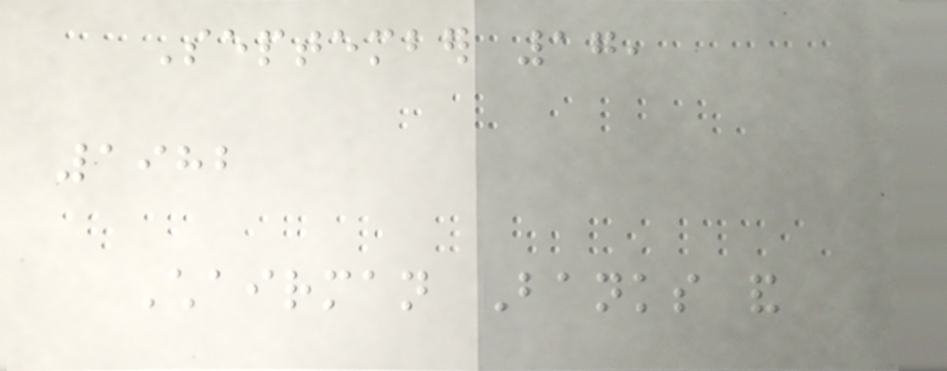September 17,
1982
Chairman Banks and
